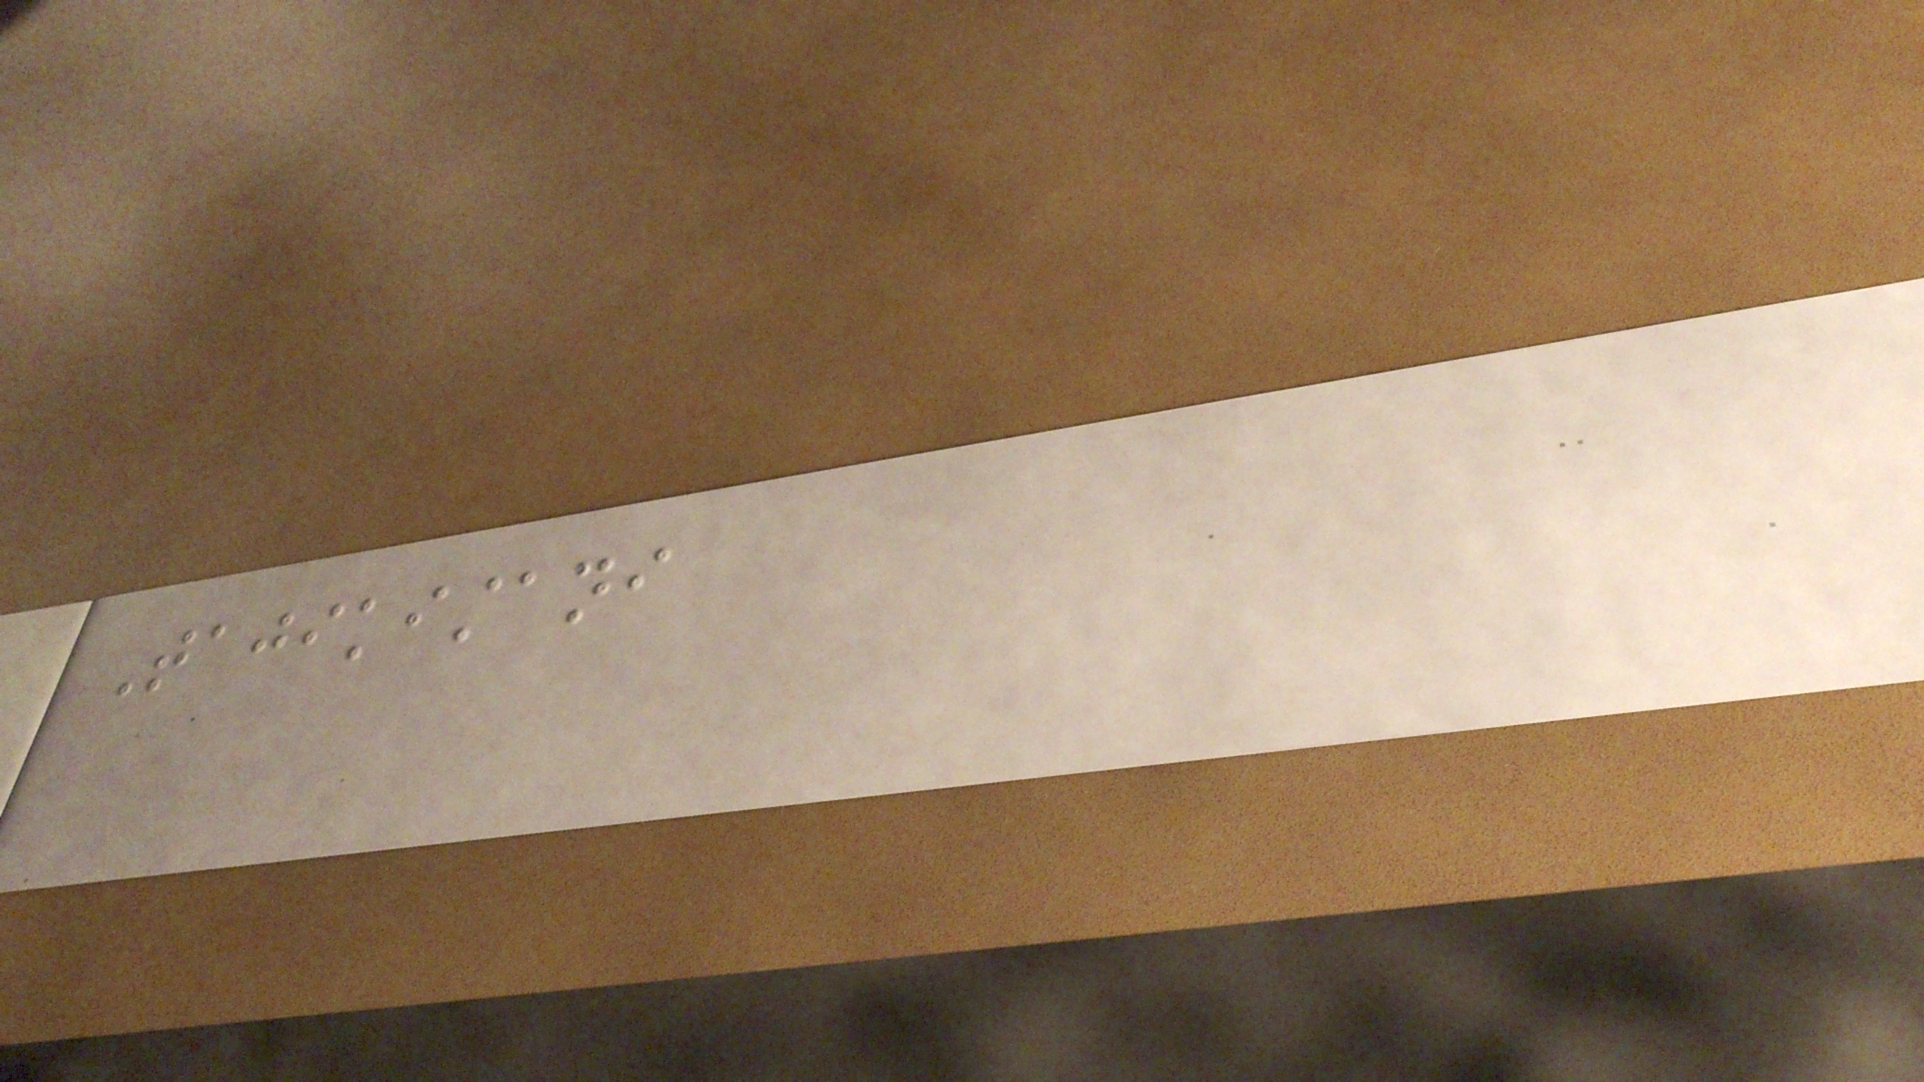Tajikistani
